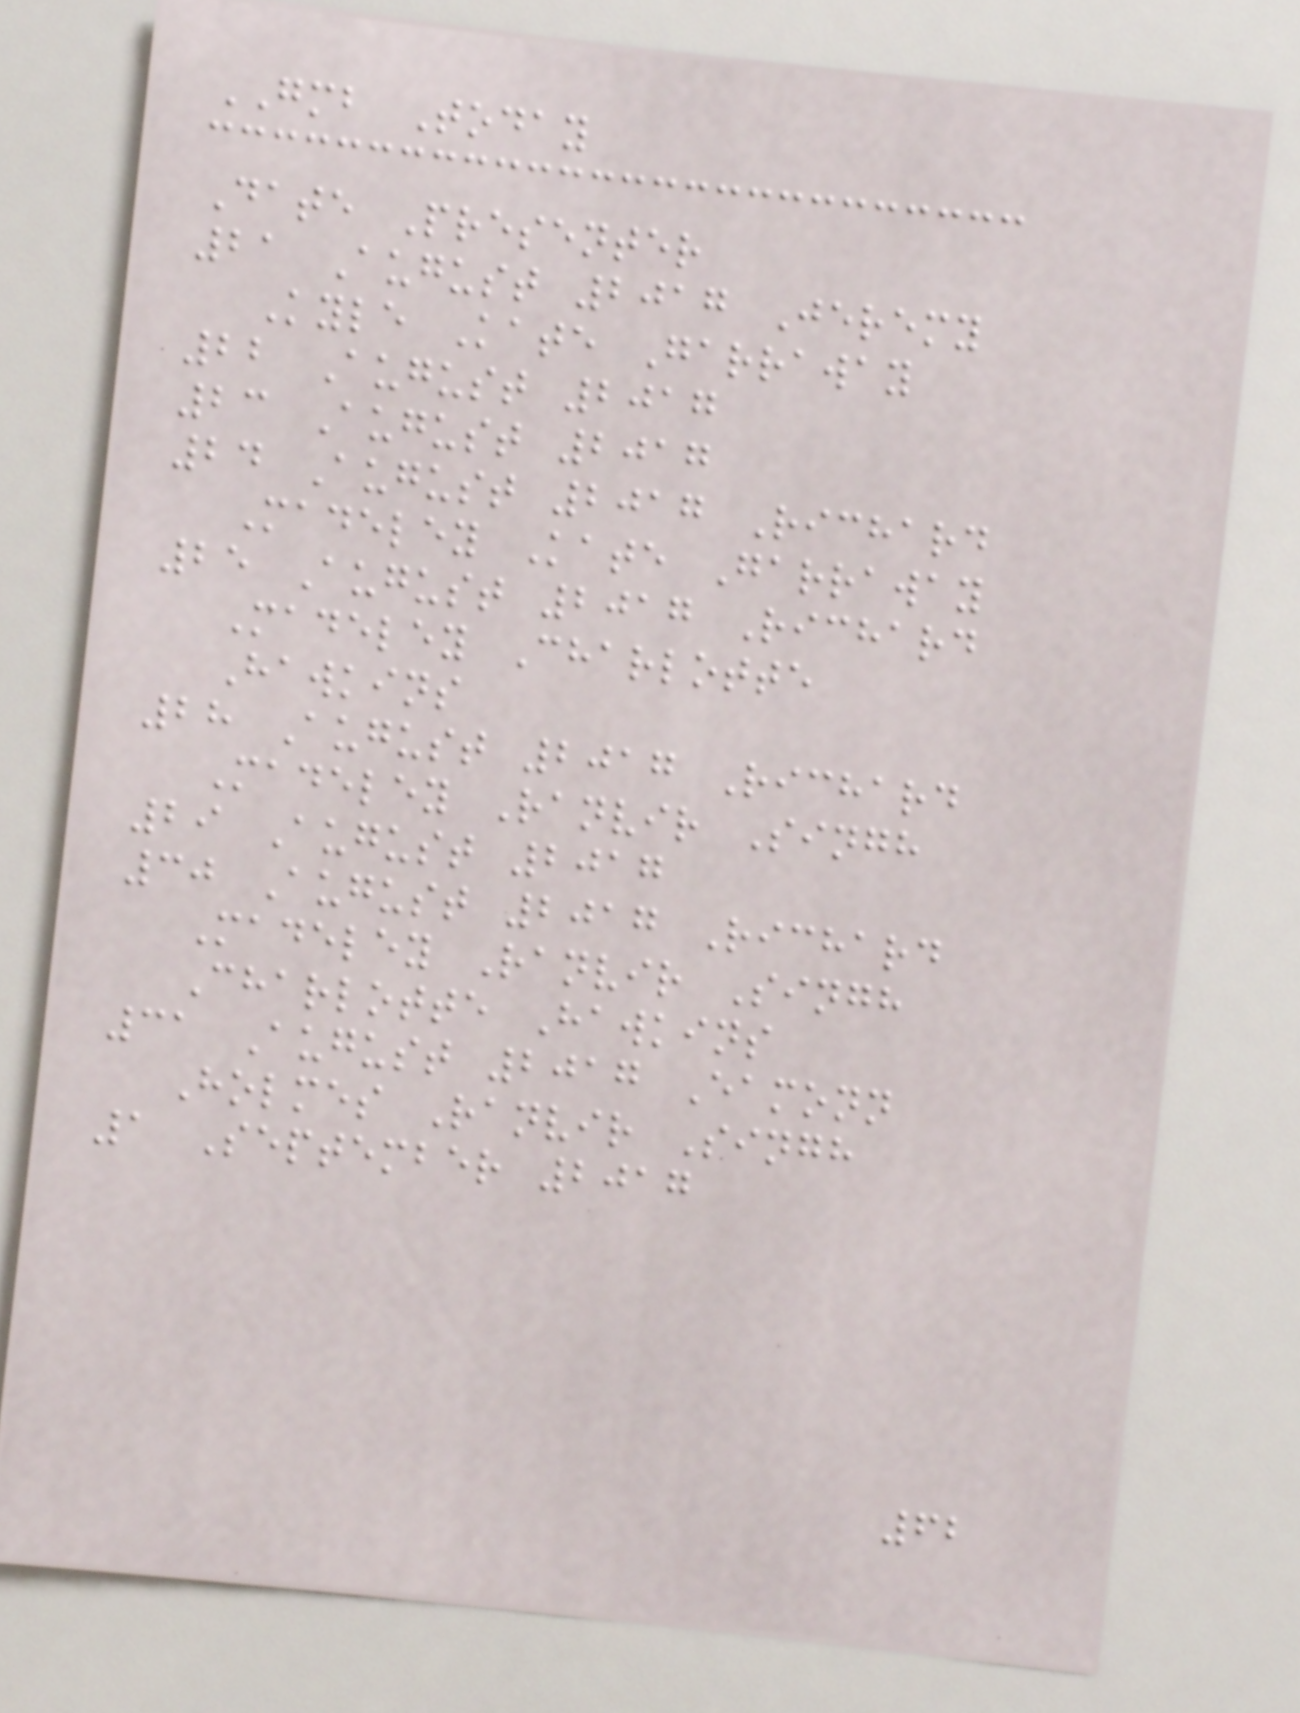GMB Today
Date Presenter
21 August 2017 Jeremy
Kyle Kate Garraway
22 August 2017
23 August 2017
24 August 2017 Richard
Madeley Kate Garraway
25 August 2017 Richard
Madeley Charlotte
Hawkins
28 August 2017 Richard
Madeley Ranvir Singh
29 August 2017
30 August 2017 Richard
Madeley Ranvir Singh
Charlotte Hawkins
31 August 2017 Eamonn
Holmes Ranvir Singh
1 September 2017
62
